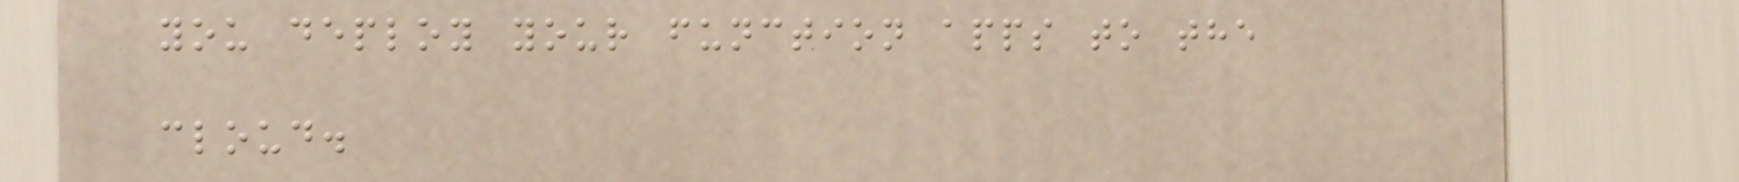you deploy your function apps to the
cloud.
